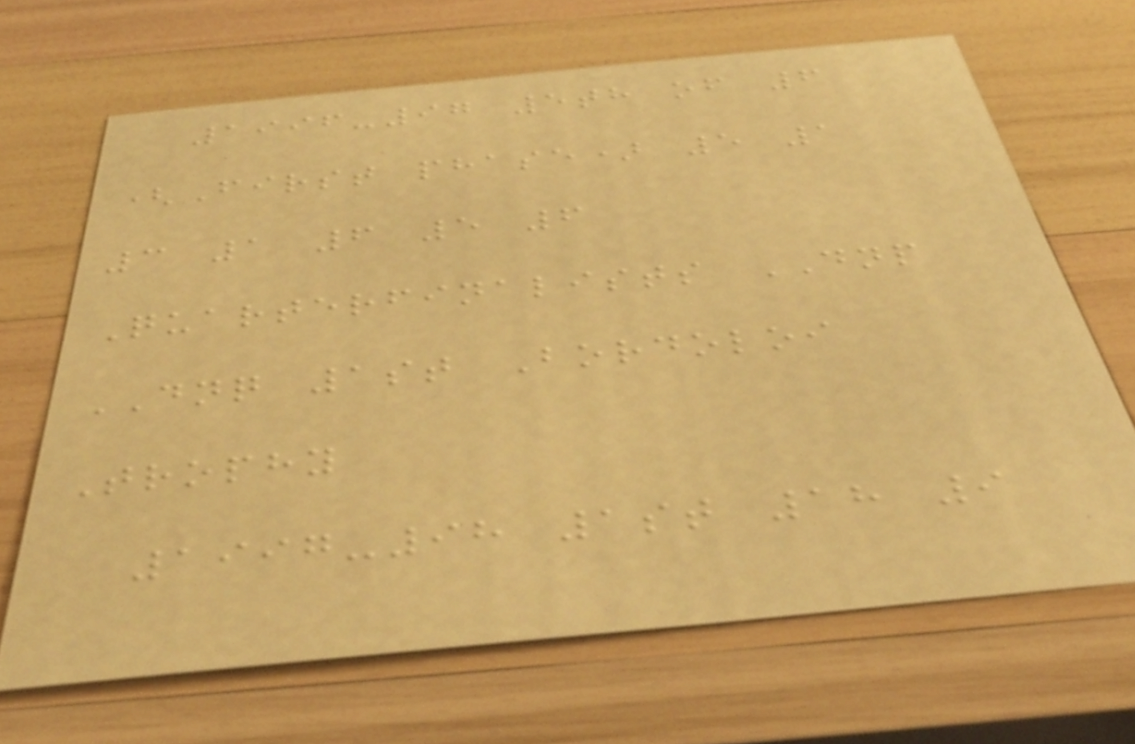1996-97 5th of 6
(First phase) 5 1
3 1 6 5 6
Quarterfinalists DNP
DNQ 1st Bordoloi
Trophy
1997-98 1st 18 9
